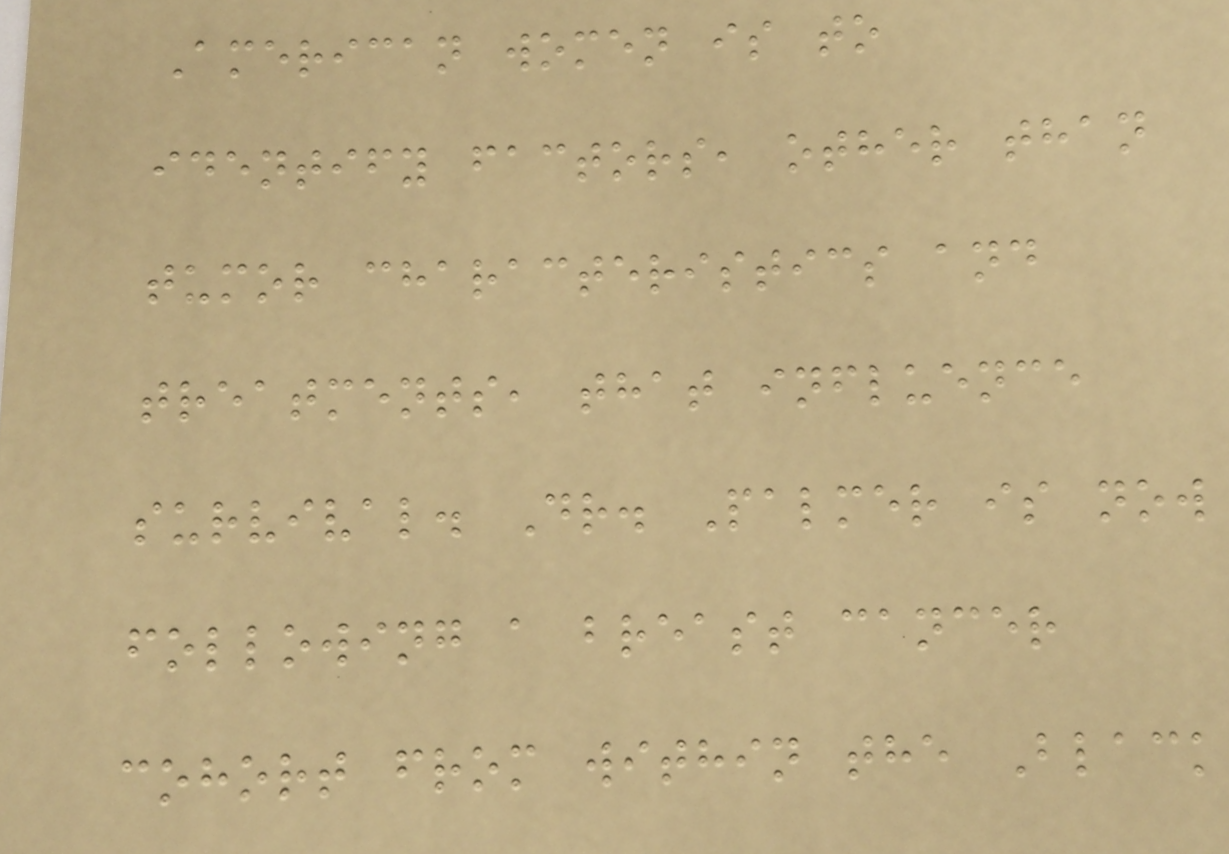American women is to
identify factors, other than
tumor characteristics and
treatments, that influence
survival. Dr. Palmer is now
following a breast cancer
cohort from within the Black
